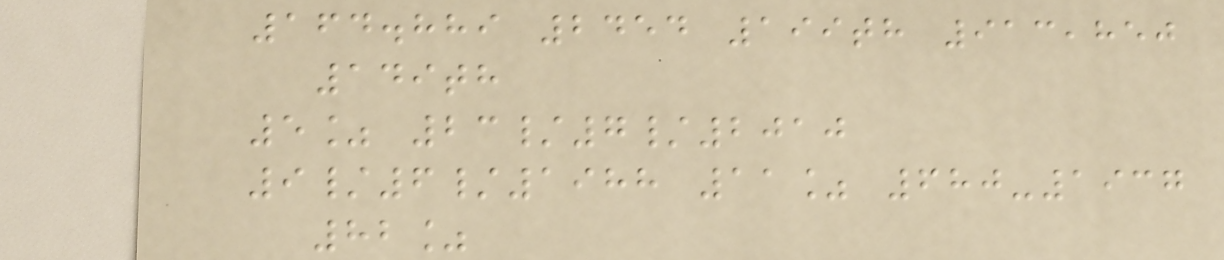164.889 2454 199th 913,850
149th
5% 23/7/2010
9/6/1988 11% 680-1937
82%
